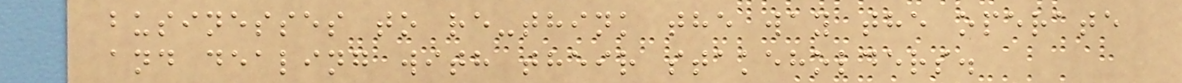businesses to re-think the way the operate
and dealing with their stakeholders.
